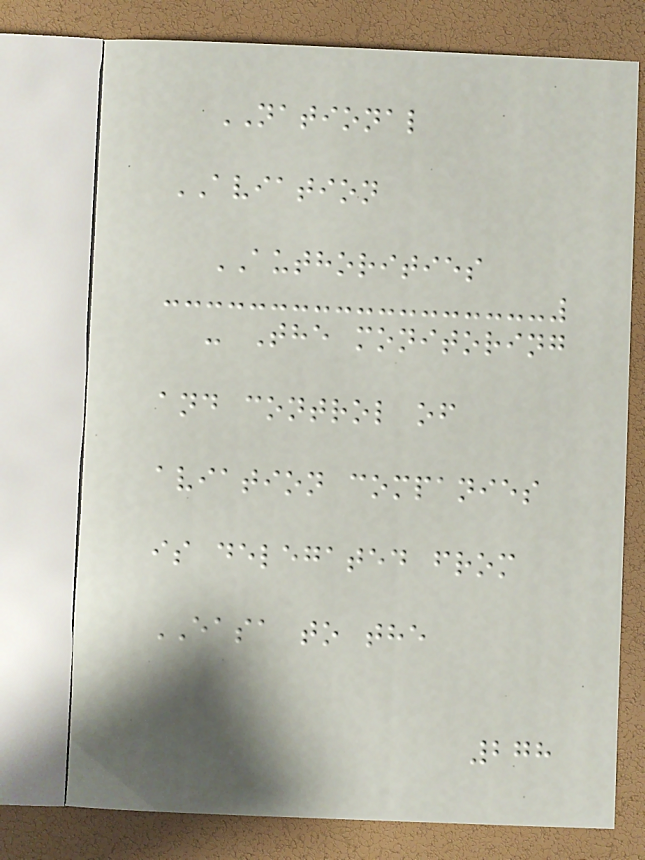NATIONAL
AVIATION
AUTHORITIES
- The monitoring
and control of
aviation companies
is delegated from
EASA to the
278
